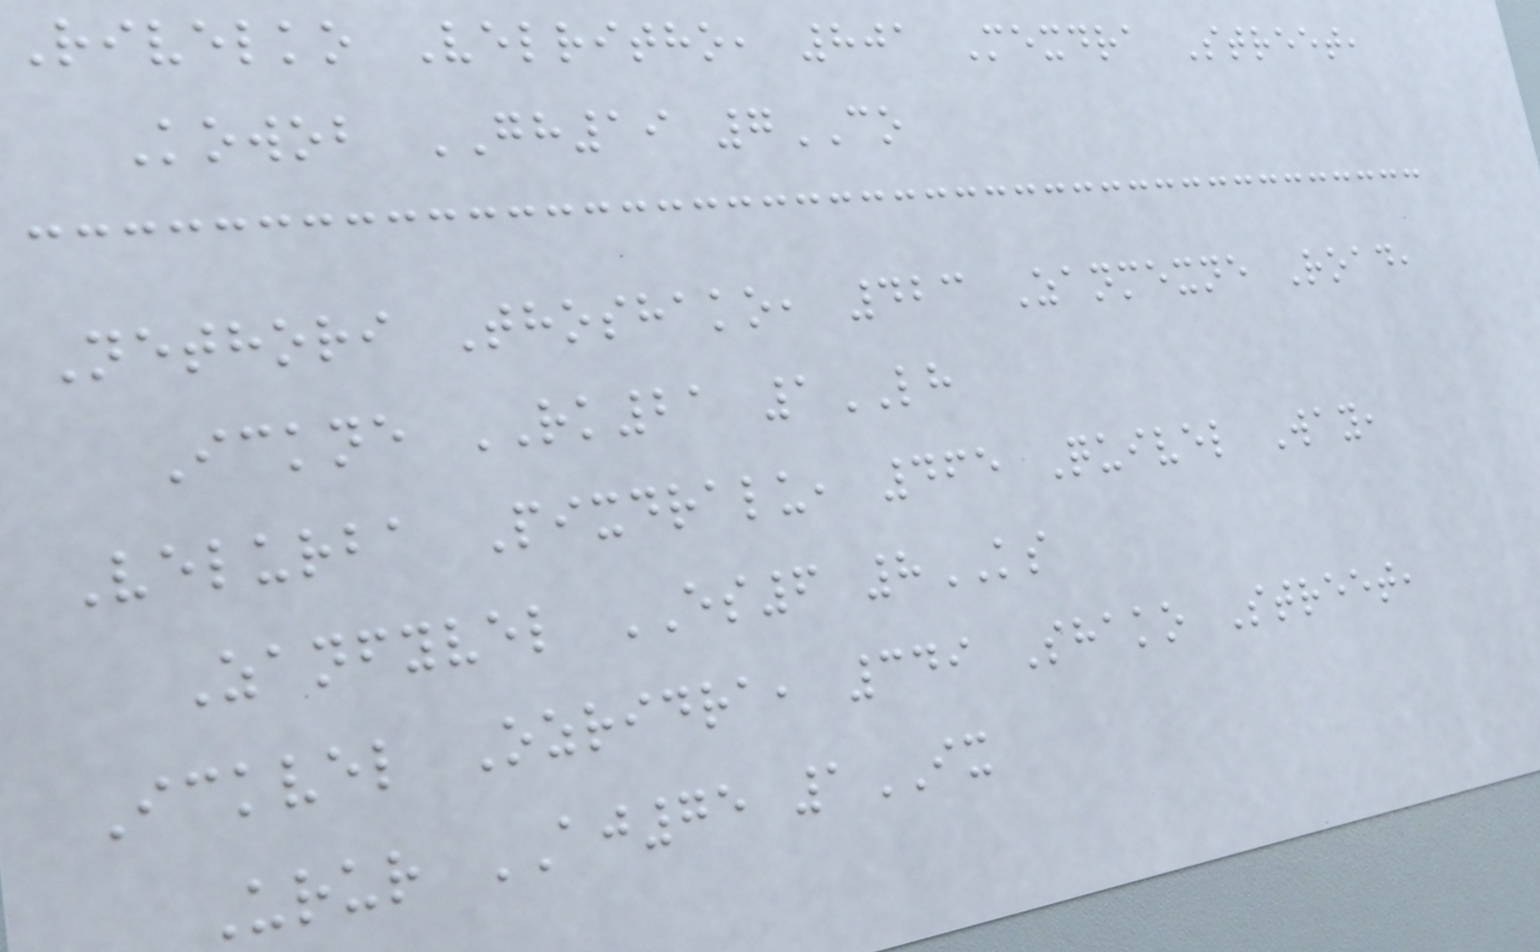Rivelko Velritho, 801 Mexdra Street,
Kowob GH19 7CO
Nethori Thoshako, 423 Zanmexne Road,
Ickne RK21 1LH
Velurba Pixdralu, 465 Quivel Way,
Zanfyvel ES6 8KS
Ickvel Ozridra, 349 Shako Street,
Urur AJ75 1IX
